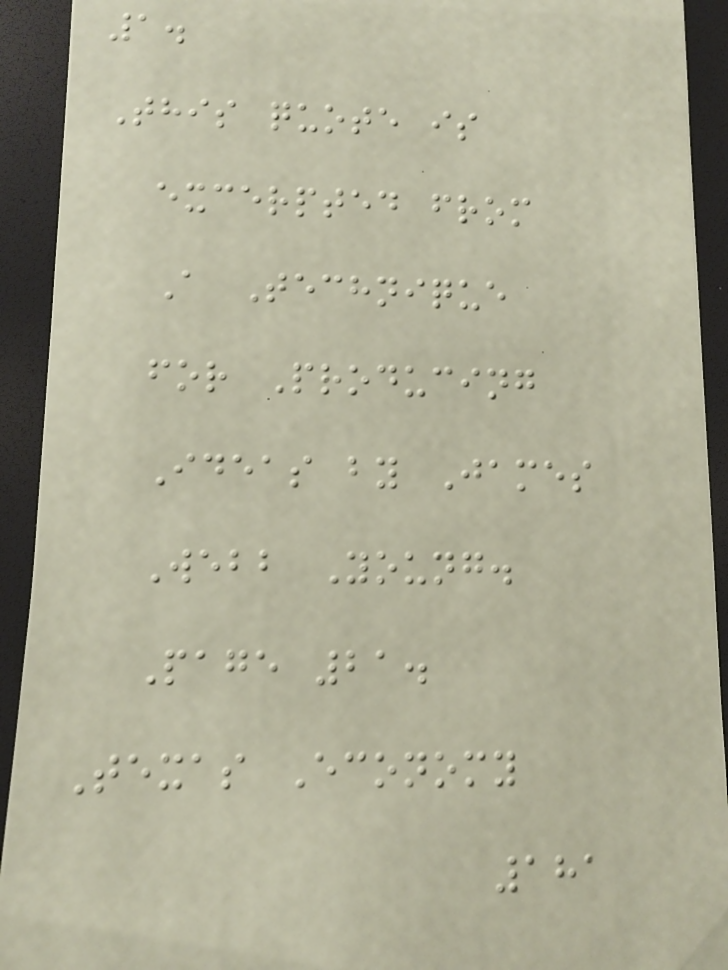1.
This quote is
excerpted from
A Technique
for Producing
Ideas by James
Webb Young.
Page 21.
Texas Economy
181
